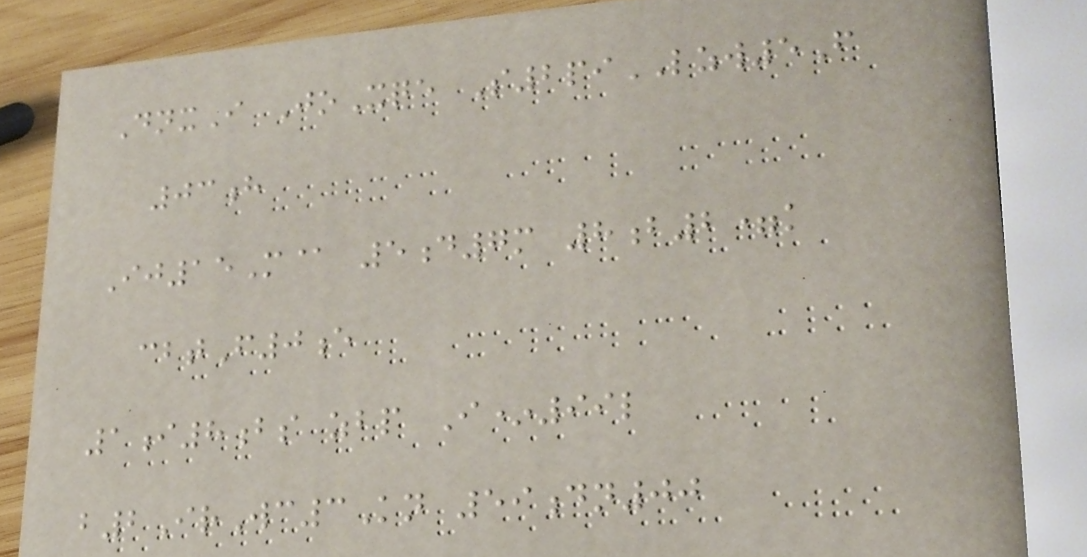DnxI JoXqe S2piLZW5F
03h
Ij15M@ 5d7m 8b2=k
cbtF0e
1i8bs zbp I*99l
b2IrWc3Kn 59dn00
